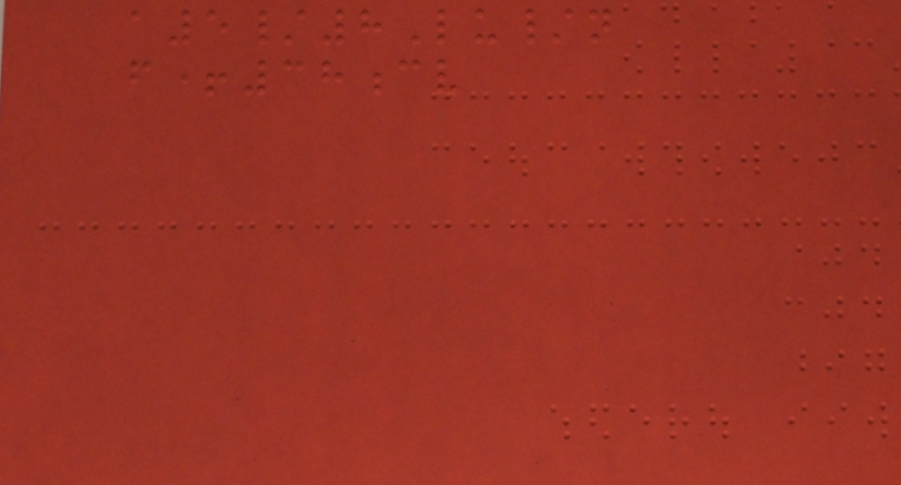a5/8Lu/n
f+38cv
